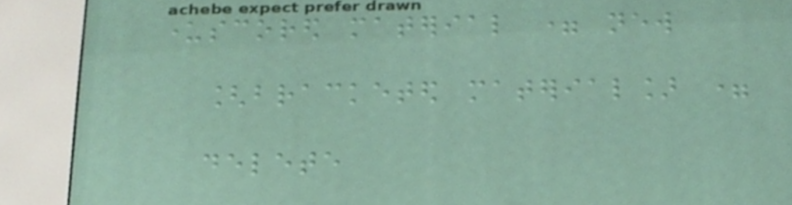underscored material = new
[bracketed material] =
delete
